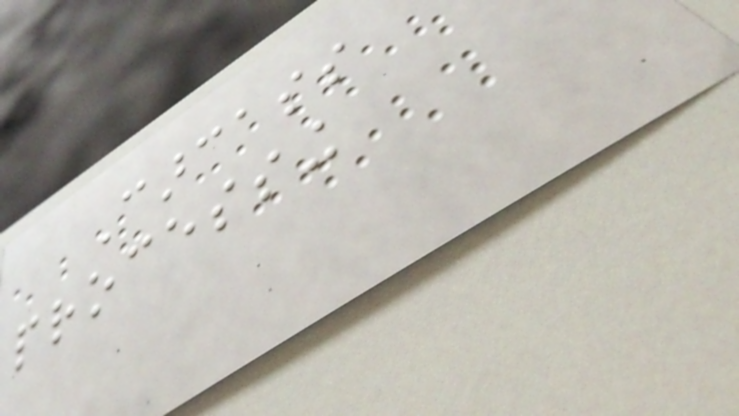Carcass
processing
